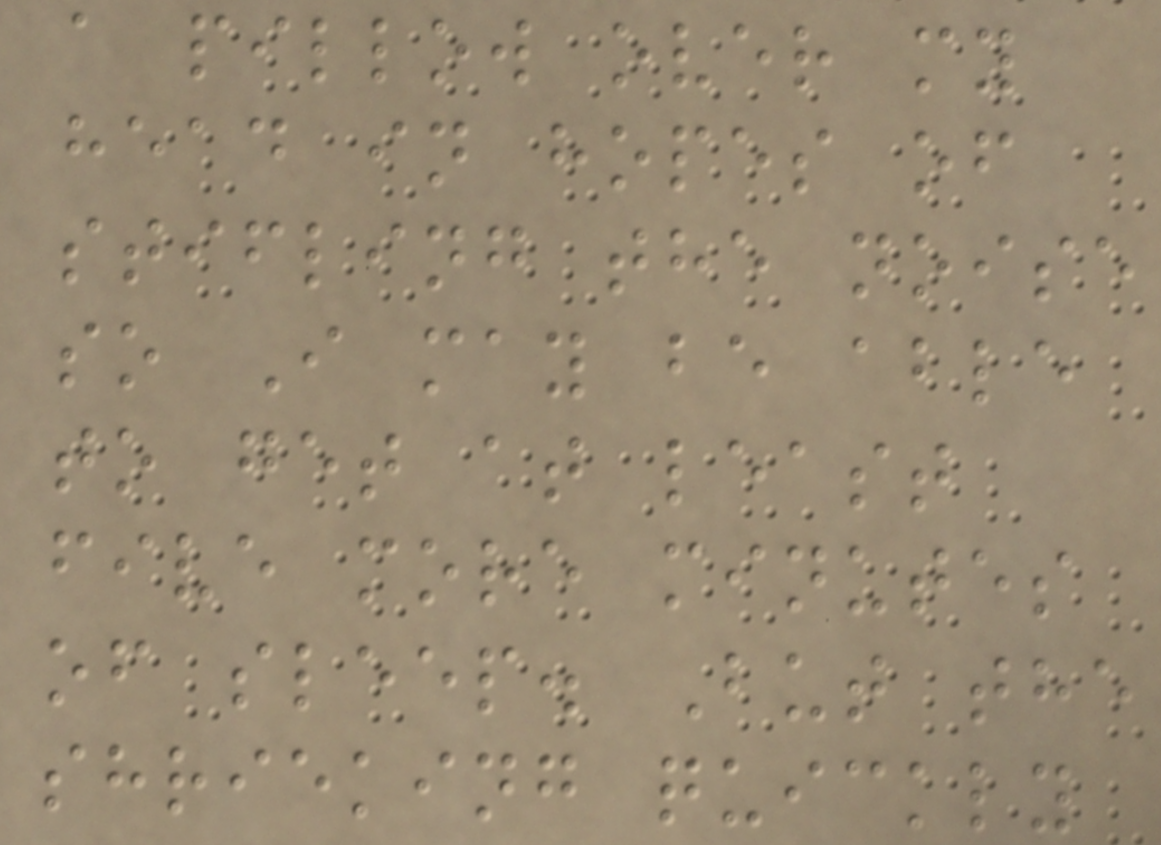a pillow over my
head in hopes of
stifling the noise
so I may be able
to get at least
five more minutes
of sleep. But the
shrieking quickly
